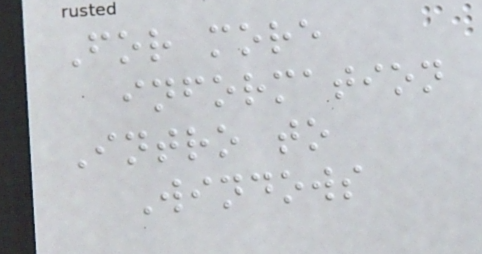For more
information
Intro to
Windows
